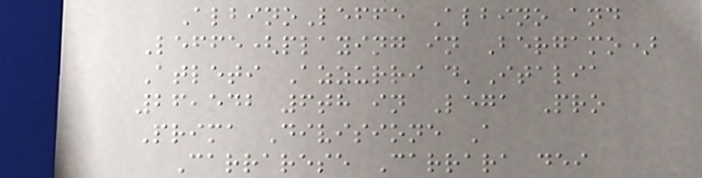AlbinoLeffe Albino and
Leffe(playing in Bergamo)
Atleti Azzurri d'Italia
26,542 6th in Lega Pro
Prima Divisione A
Carrarese Carrara dei
